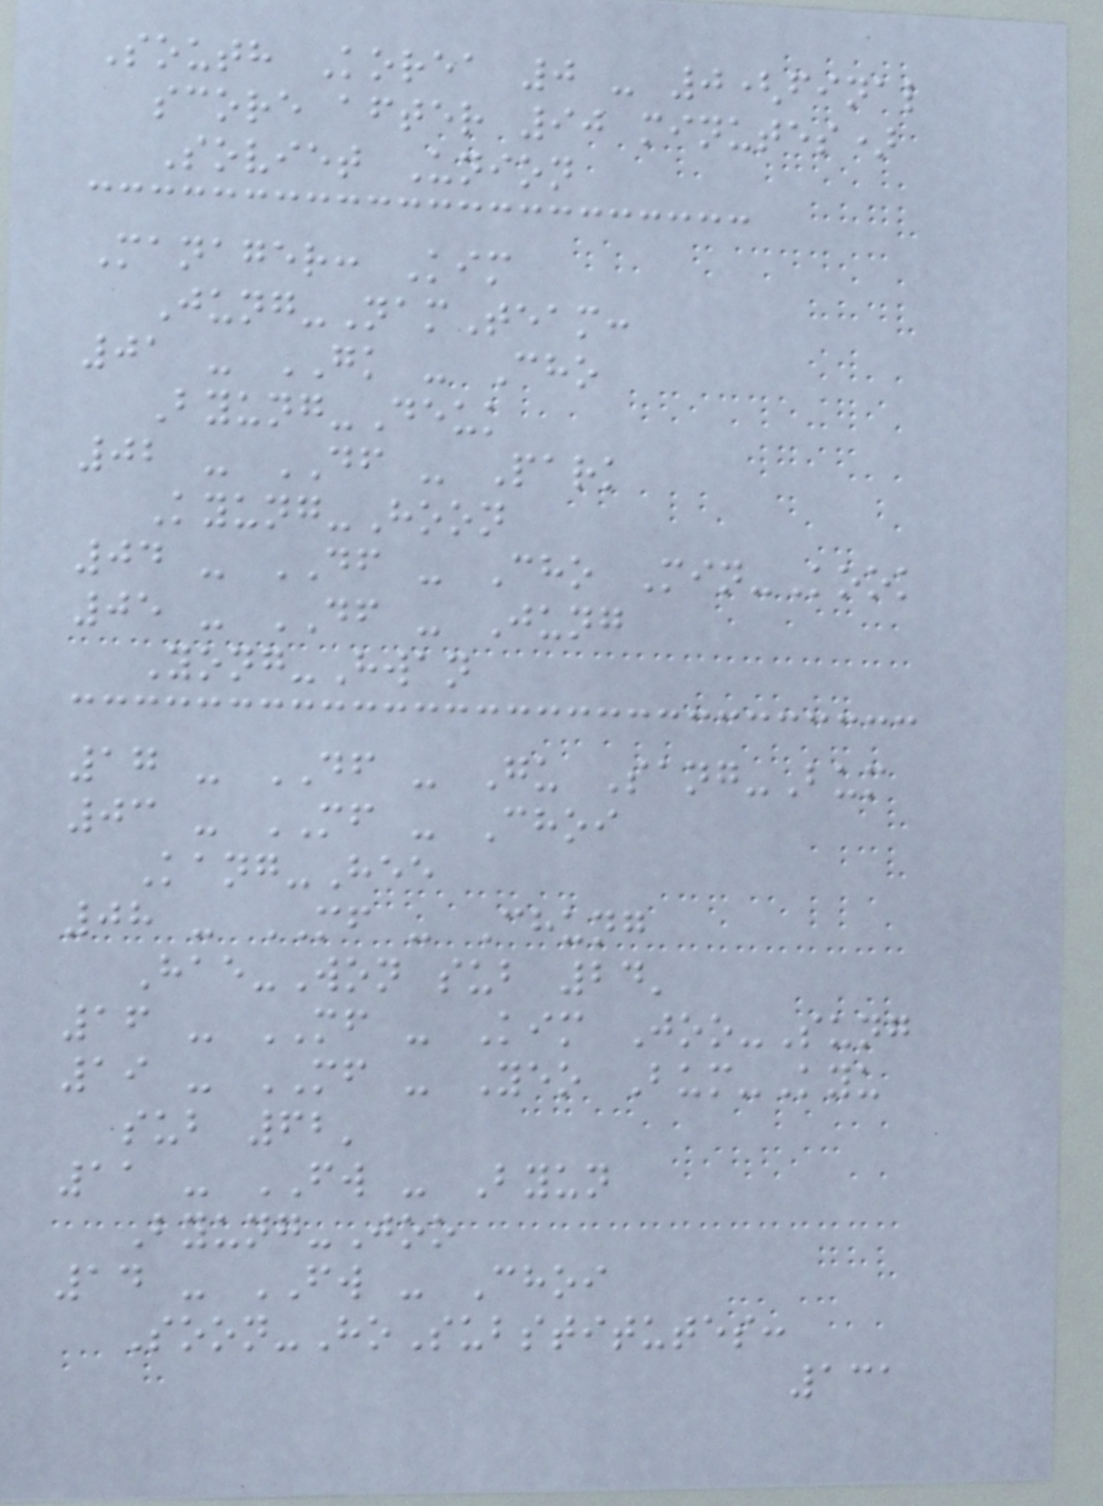South Korea 0 - 0(final
score after 90 minutes)
Soviet Union
Manager: Kim
Jung-NamTeam:
01 - GK - Cho
Byung-Deuk
02 - DF - Park
Kyung-Hoon
04 - DF - Cho Min-Kook
05 - DF - Jung
Yong-Hwan
17 - DF - Gu Sang-Bum
03 - MF - Choi
Kang-Hee
08 - MF - Chung
Hae-Won sub 24'
16 - MF - Kim Joo-Sung
19 - MF - Yeo Bum-Kyu
sub 62'
11 - FW - Byun
Byung-Joo
14 - FW - Choi
Soon-HoSubstitutes:
131
